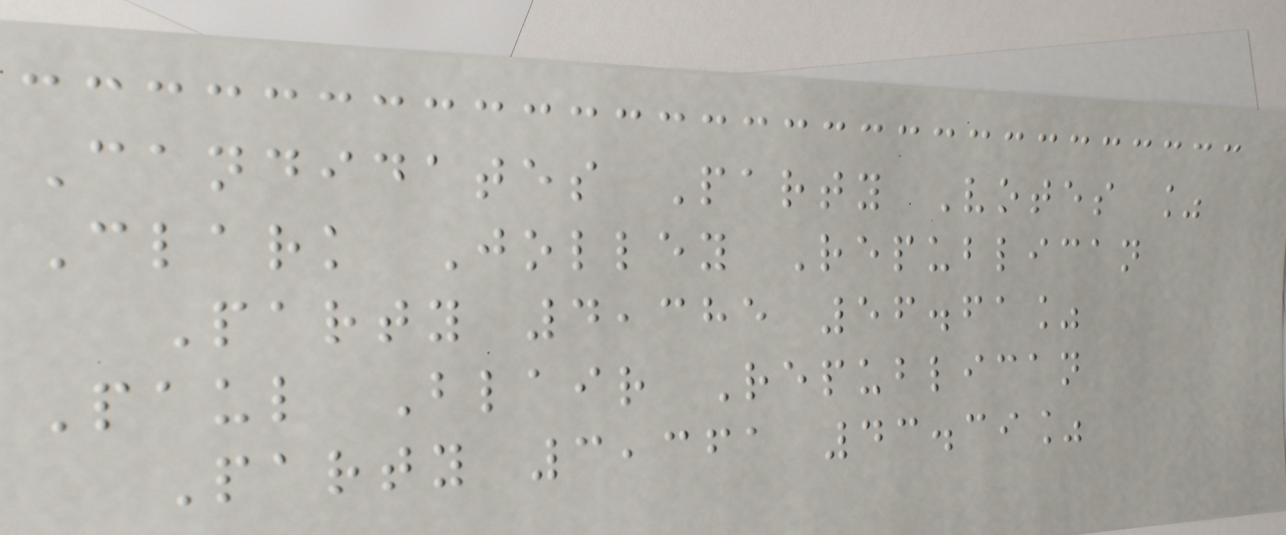Candidates Party Votes %
Clark Jolley Republican
Party 4,385 56.61%
Paul Blair Republican
Party 3,361 43.39%
